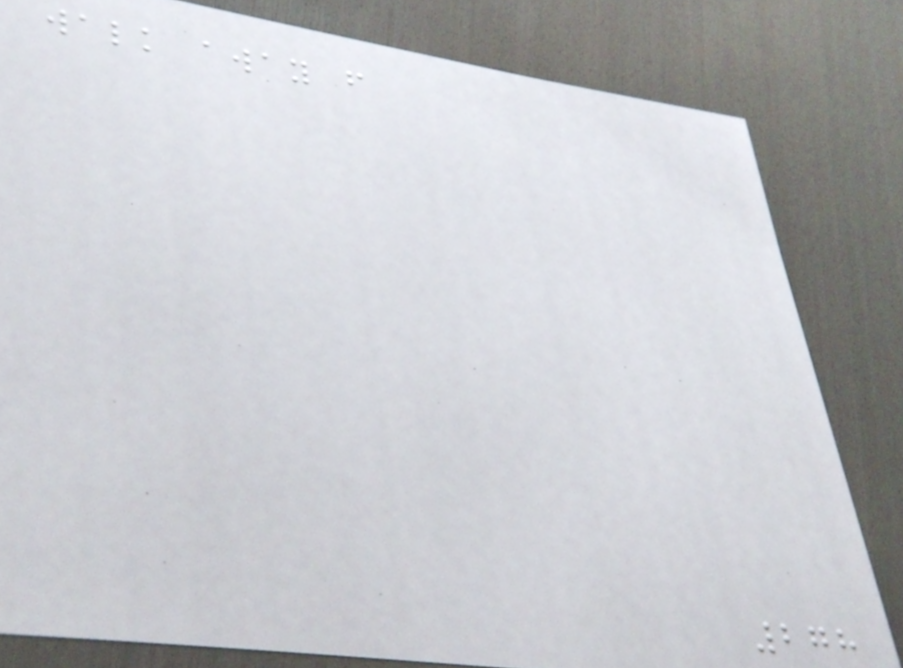walk away from
278
